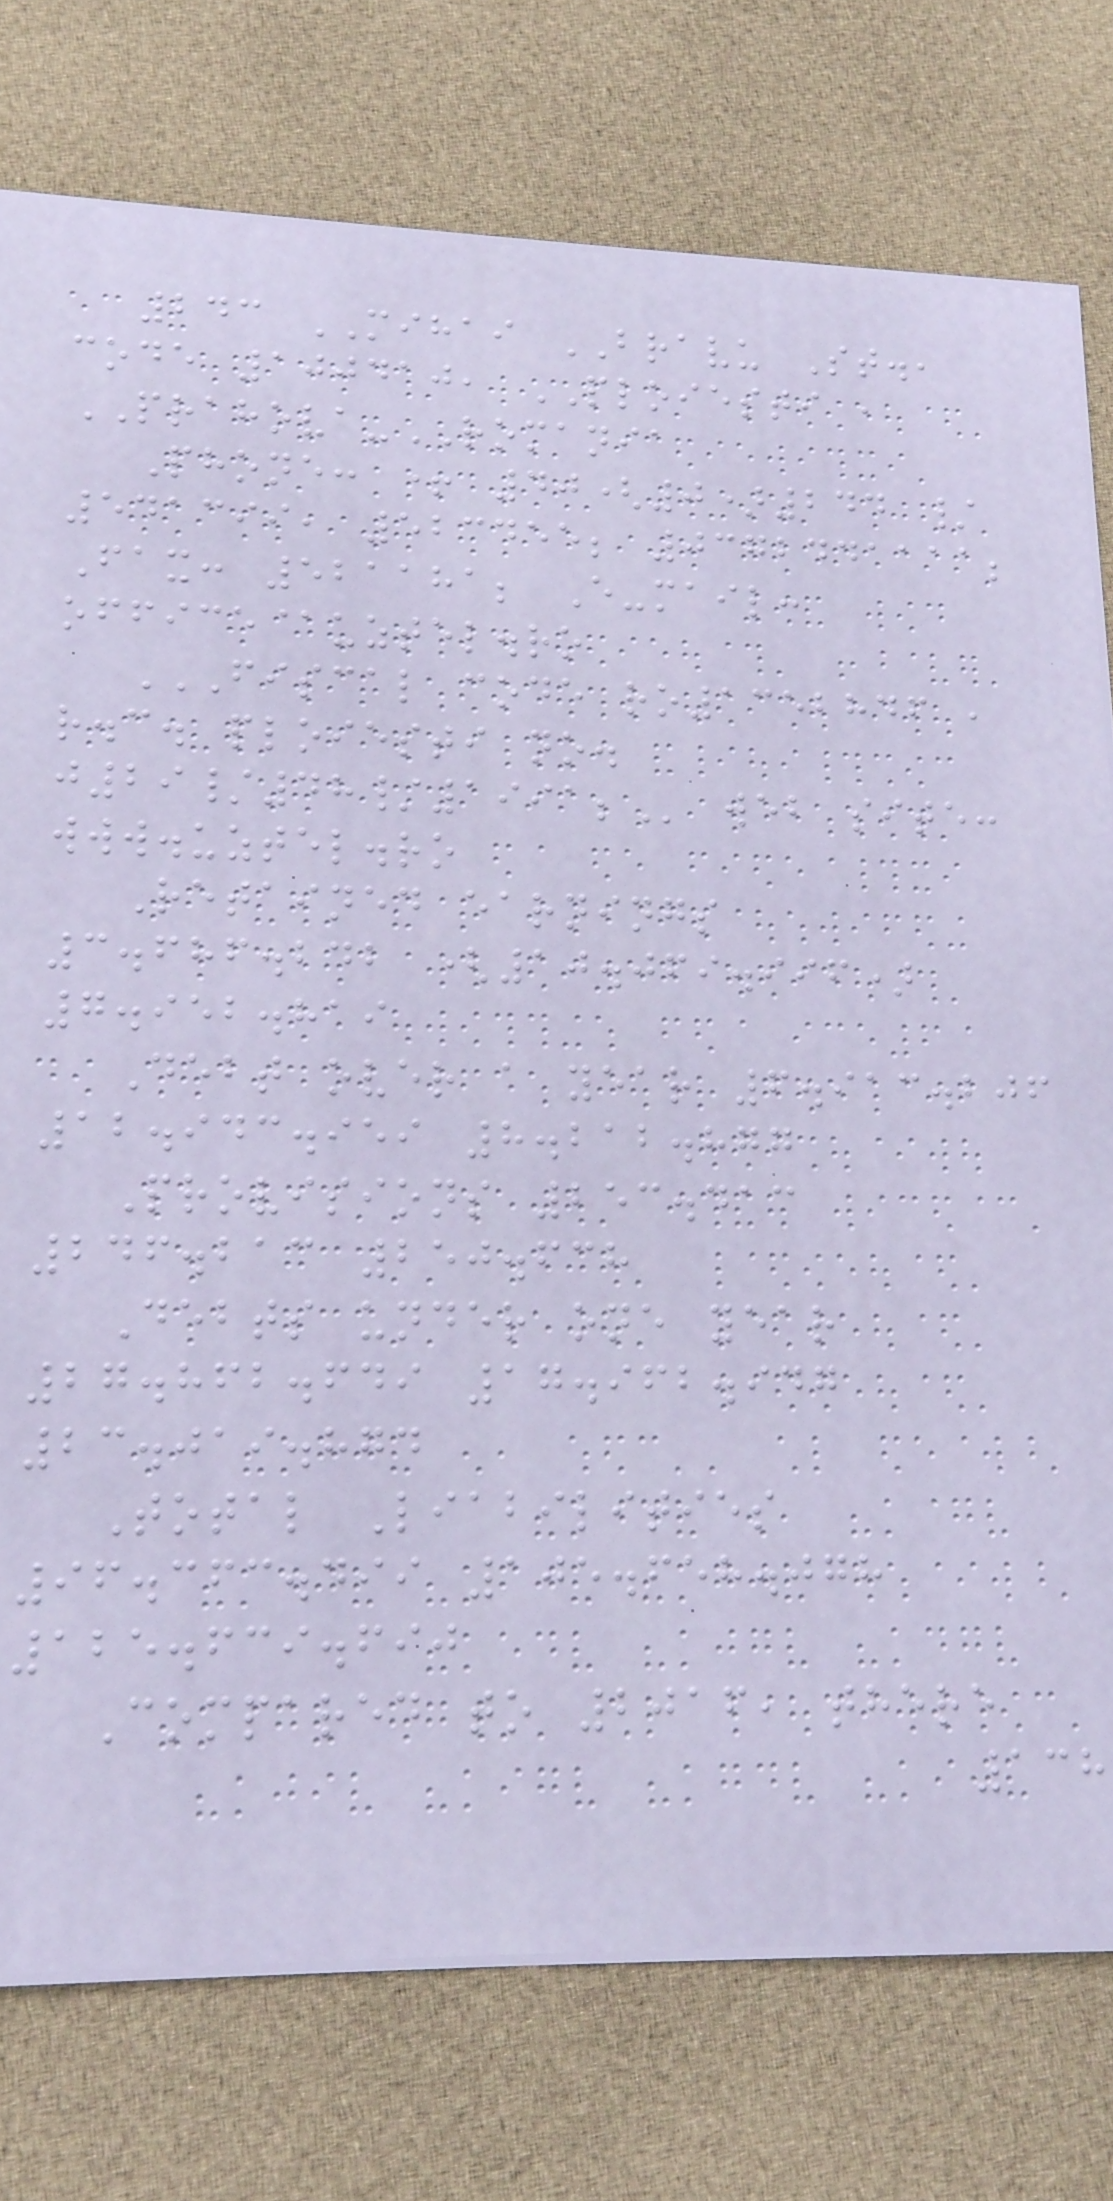243 MIHAI BRAVU St.,
code 100410, PLOIESTI ,
PRAHOVA-ROMANIA
Phone: + 40(0)244 /
541399, 523455; 0372441111;
Fax: 521181; E-mail:
office@uztel.ro
FISCAL CODE RO1352846 ,
R.C. PLOIESTI NO.
J29/48/1991; web site:
www.uztel.ro
Retained earnings
3.686.242 (10.069.996)
7.952.819
Debt over a year 6.913.206
12.943.959 8.212.877
Provisions 253.413
246.213 250.638
Debts under one year
27.862.649 17.962.947
23.019.874
Total Liabilities
96.363.499 105.658.078
125.639.690
Compared to 2016, there
138
